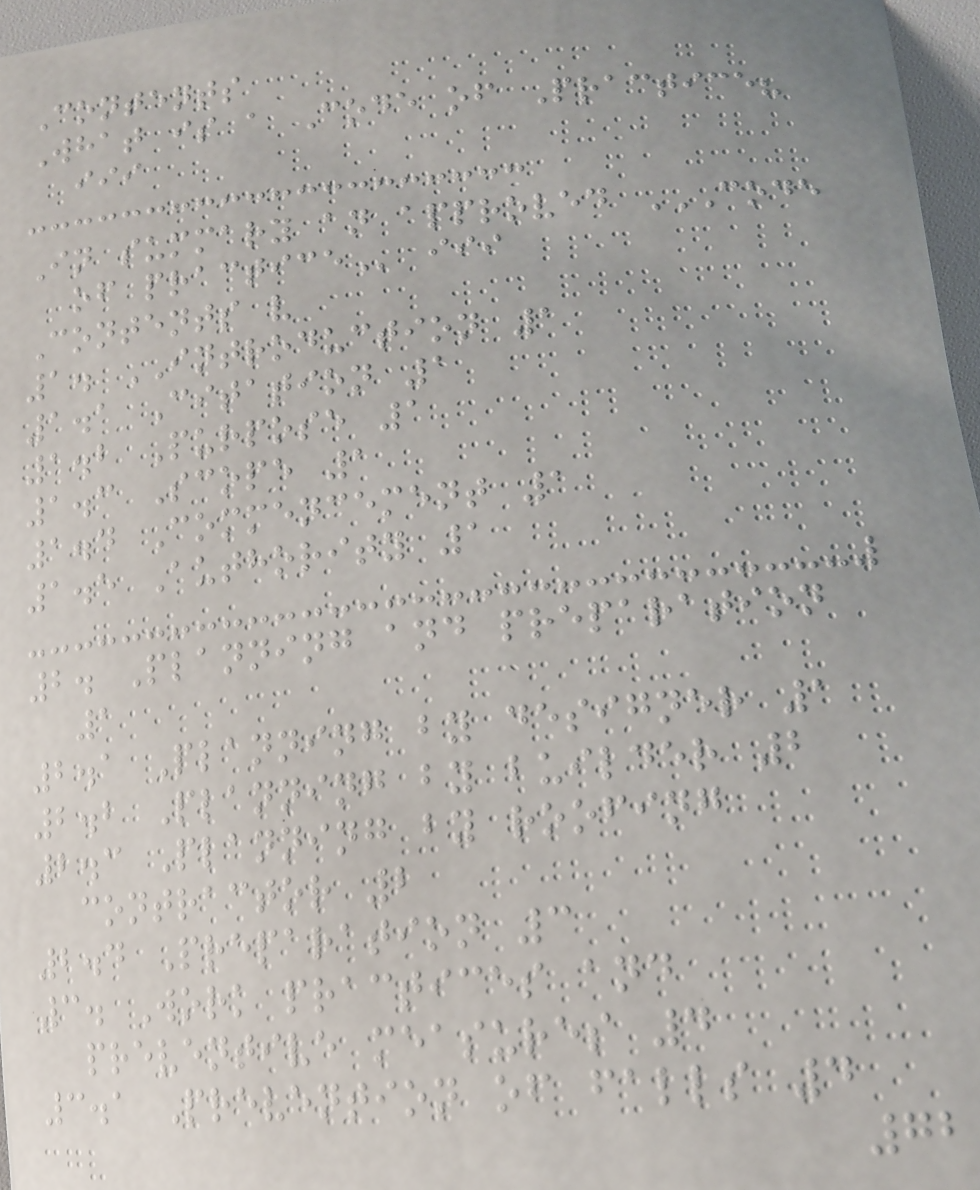Contents
What is a Code of Practice?
iii
In summary an approved CODE
OF PRACTICE iii
Contents v
1. INTRODUCTION 1
1.1 Citation 1
1.2 Purpose 1
1.3 Scope 1
1.4 Commencement 1
1.5 Authority 1
2. Planning and preparation
1
2.1 Planning by designer 1
2.2 Planning by builder 2
2.3 Planning by roofing
contractor 2
2.4 Preparation 3
3. Work practices and
preventive measures 4
3.1 Prevention of falls 4
72
